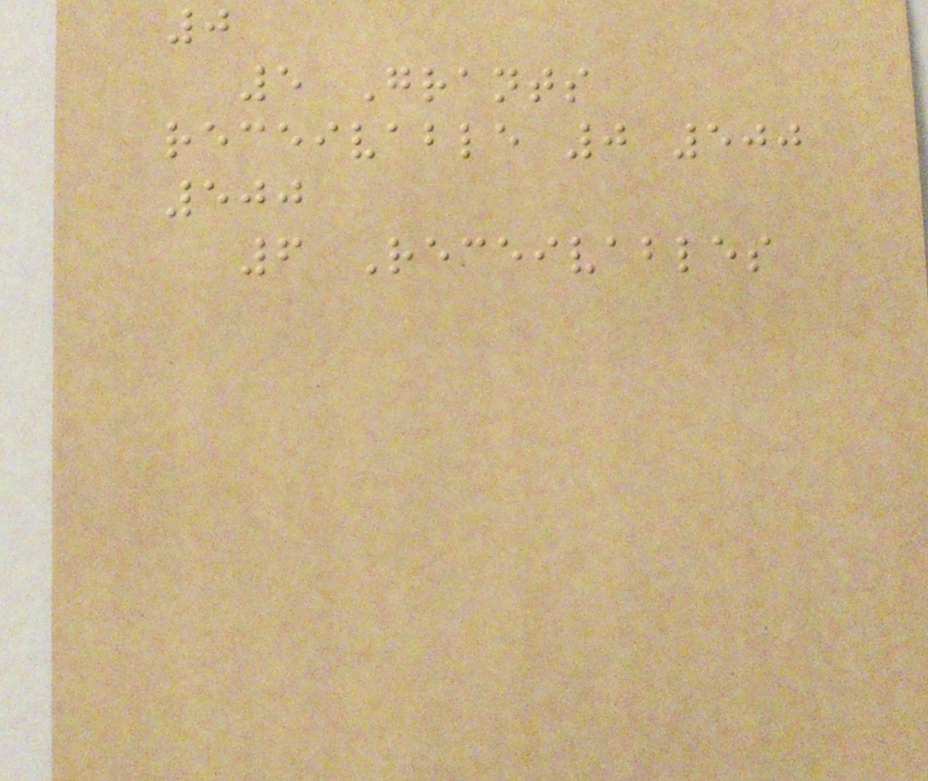0
5 Grants
receivable 0 500
500
6 Receivables
